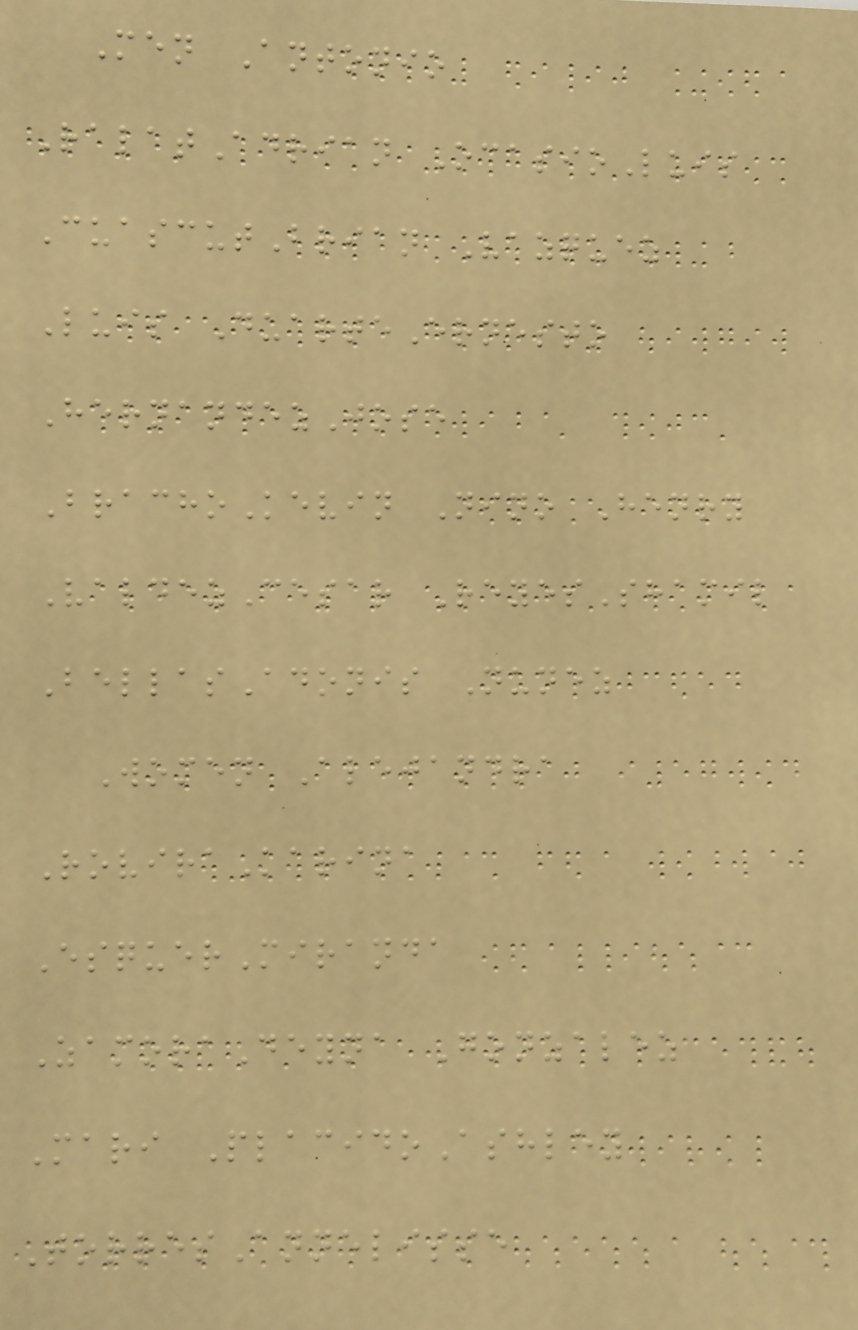Men Antonio
RalatAdrian OcasioLuis
CuascutBrian Vazquez
Luis DuarteErnesto
HernandezJose
BrachoKevin Nino Henry
ValdezCesar ReyesShamil
BellasAdonis Nunez
Women Alejandra
RoviraKarina
EsquerMiranda
ZamoraDeyna Gonzalez
Mari PlacidoAshley
TorresAnnelisse
